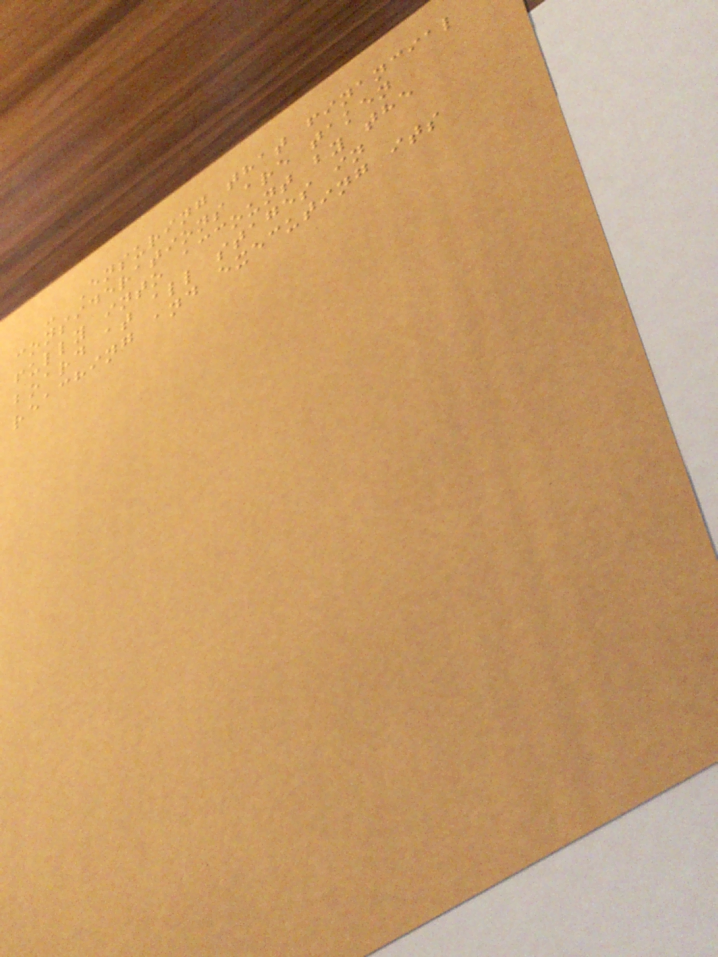- Ensuring that financial
considerations are taken
fully into account by the
board at all stages in
reaching and executing its
